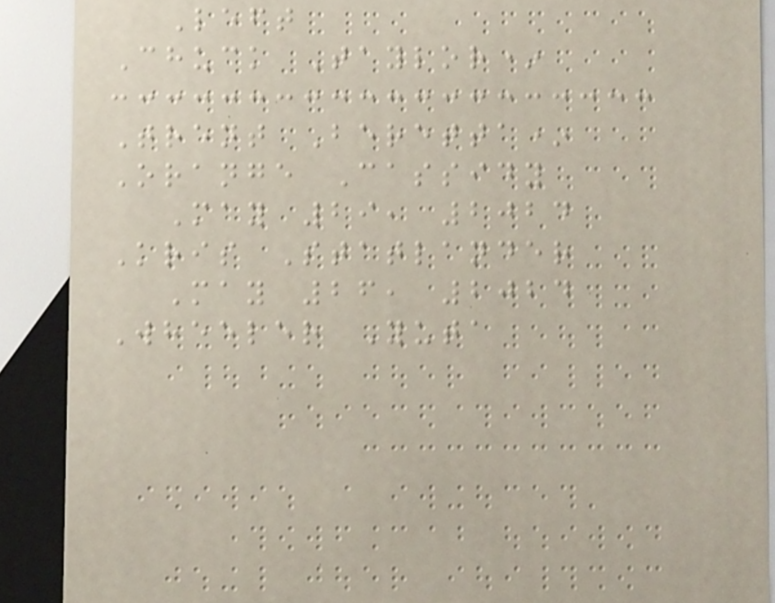Left
Chuck Taylor*
Trent Beretta*
Orange Cassidy
May 29, 2024
Kris Statlander
May 26, 2024
Wheeler Yuta
